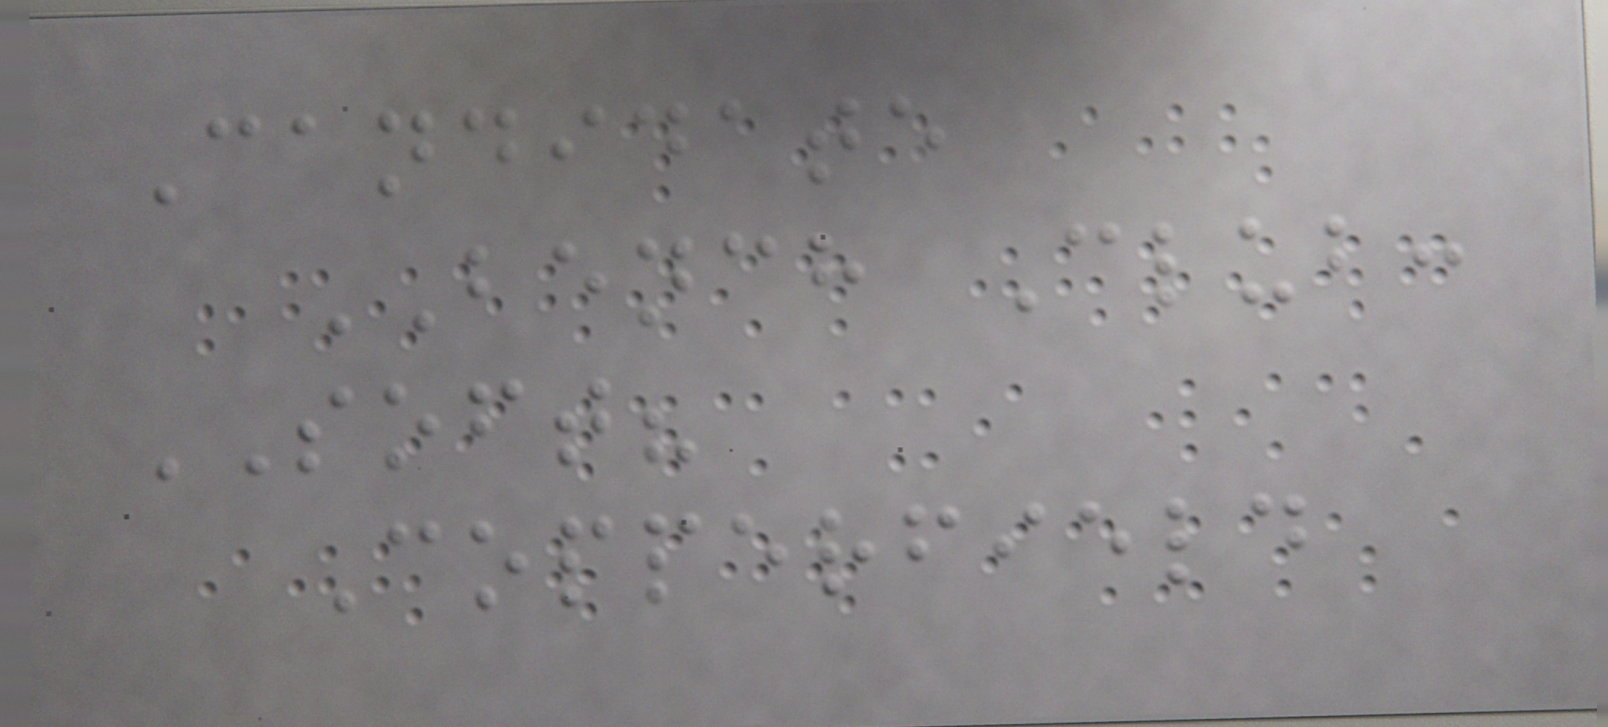Candidate
BENCH Club:
SOFT?
Copperfield
